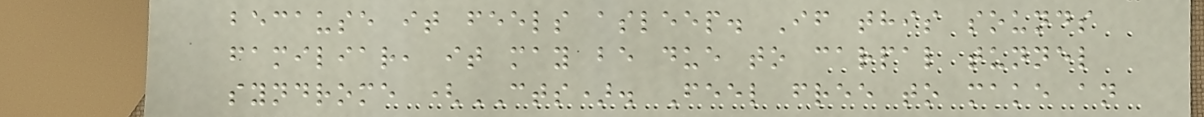because it feels asleep. If this sounds
familiar, it may be due to carpal tunnel
syndrome (CTS). Feel free to make an
